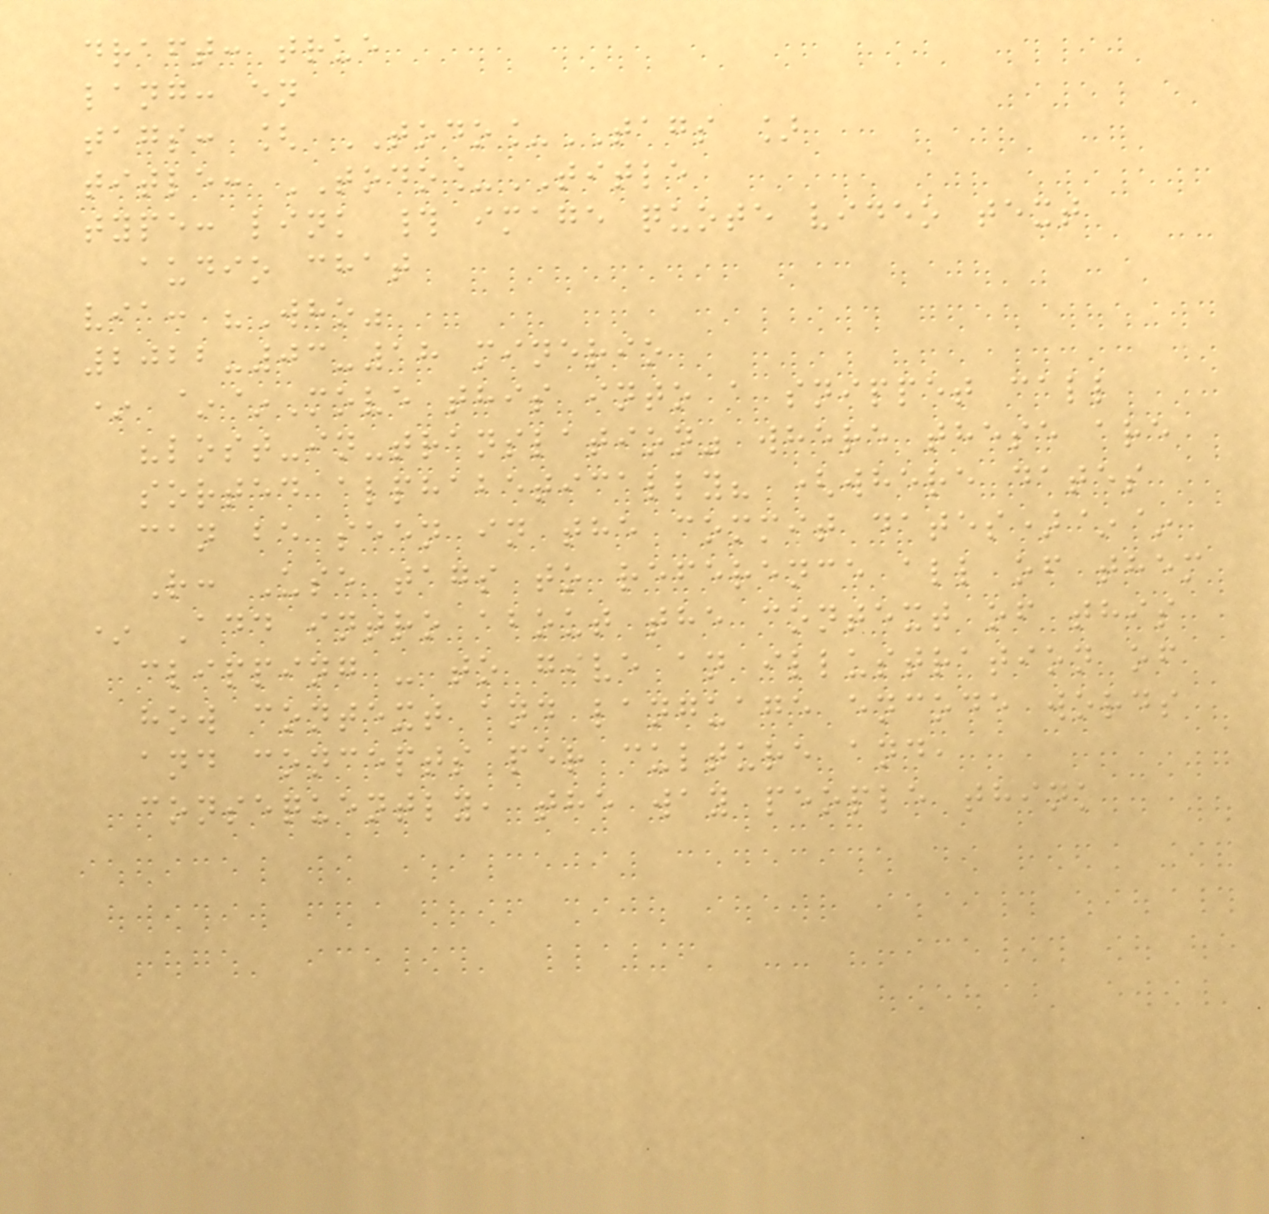draft: true
lang: en
tags: [ TODO_TAGS ]
title: TODO_TITLE
type: link # image quote video text
audio chat
via: "Who"
2022-03-18 minerio
* ~~Move this into a snippet call
"lost-in-translation" where these are
sorted alphabetically? (where dates
can be seen in the commit dates)~~
R: Use tags to reference all of them
* Add intro about the context of this
clipping - to give an illustration of
how context and language encode words
and concepts per culture and,
consequently, the way people think
